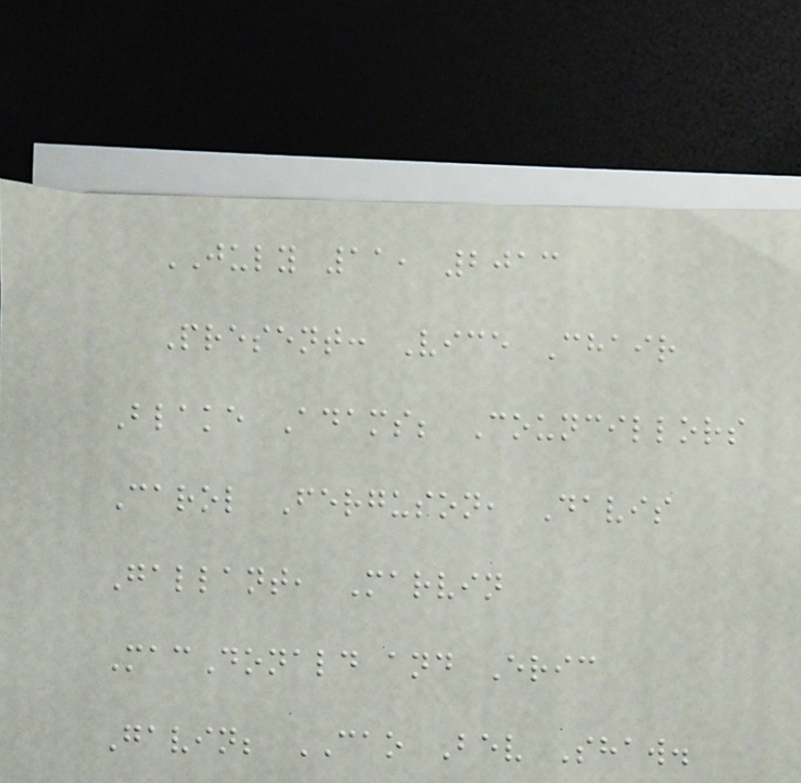JULY 11, 2013
Present: Vice Chair
Blake Adams; Councillors
Carol Ferguson, Davis
Gallant, Marvin
MacDonald and Eric
Gavin; CAO Bev Shaw.
